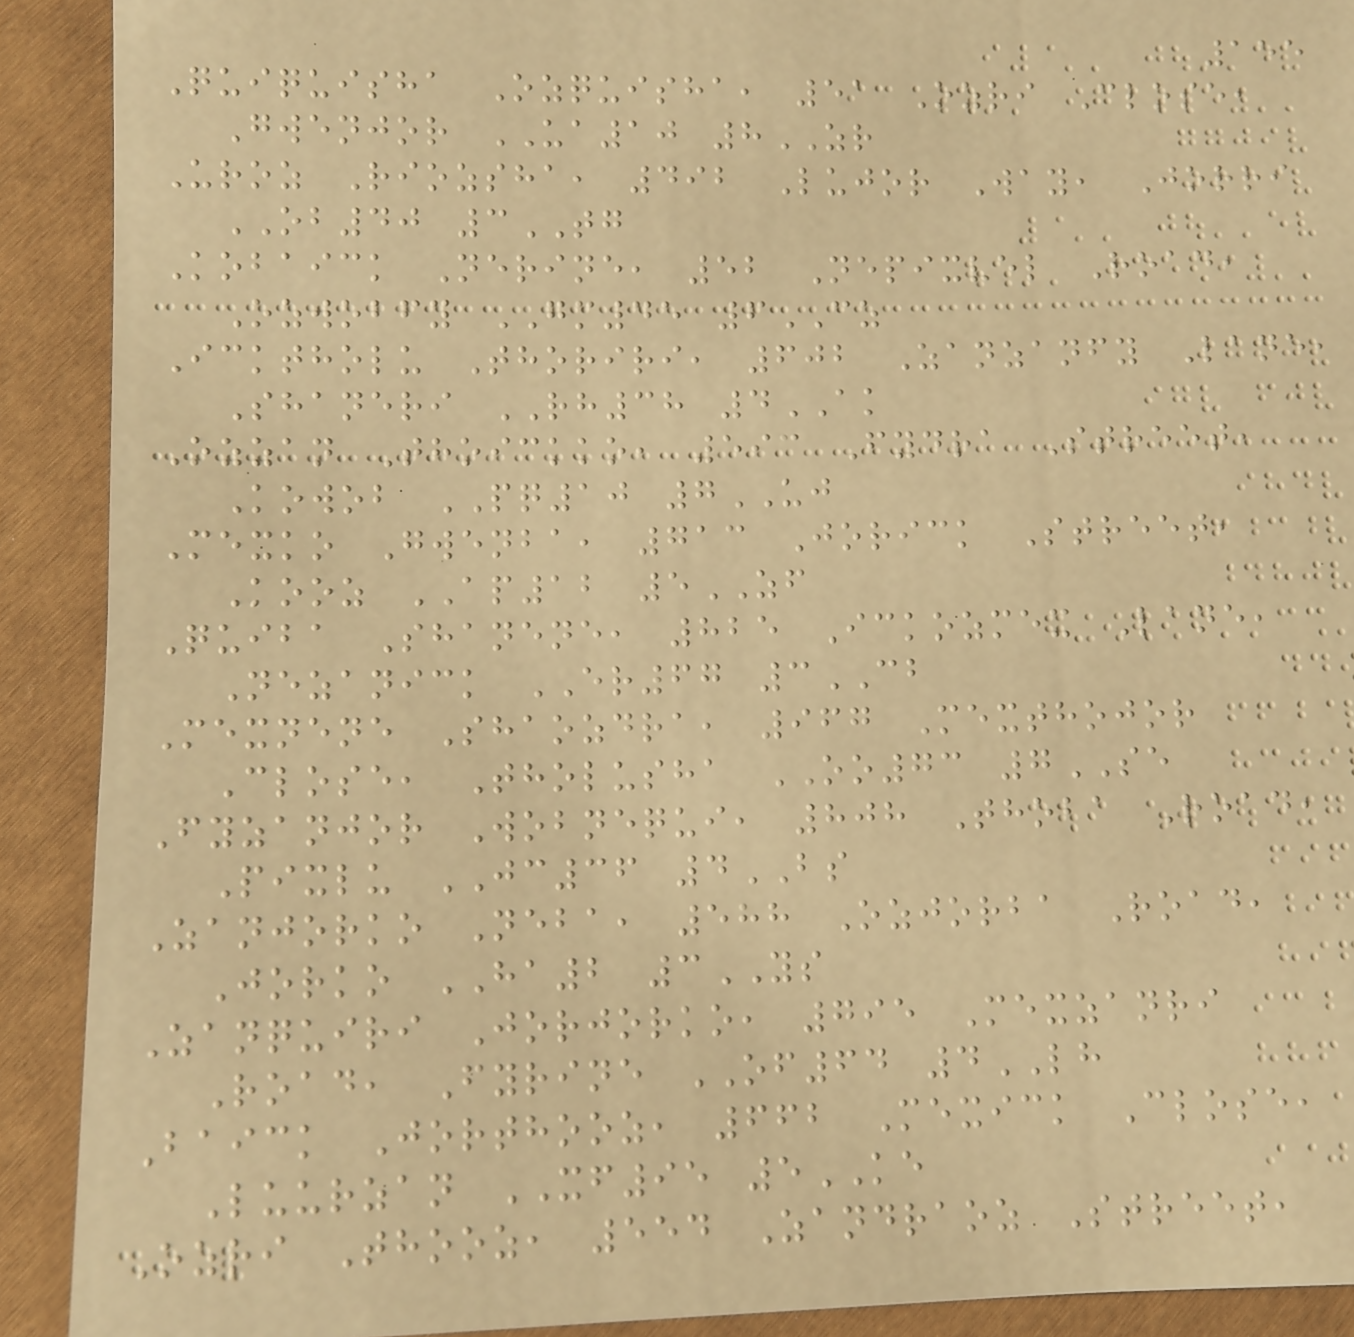155
Quiquisha Ozquisha, 51 Ozri Close,
Gwenjor UA10 8ZR
Uroz Riozsha, 492 Lujor Way, Jorri
OB40 3TG
Kobaick Nerine, 52 Nepixvel Road,
Ozwobfy GM45 6CZ
Icktholu Thoriri, 602 Zanzanfy Lane,
Shaneri RH38 4AK
Ozzan Thoickko, 593 Fydra Street,
Kowob PQ10 7UJ
Mexko Gwenba, 713 Jorick Street,
Kooz AP12 5ZF
Quiba Shanene, 825 Ickozmex Lane,
Nezanick ER67 3CB
Mexnene Shaozdra, 967 Mexthojor
Close, Tholusha OO73 7SE
Fyzanjor Wobnequi, 808 Thoba Road,
Pixlu JC36 4BS
Zanjorko Neba, 588 Ozjorba Road,
Jorko HA2 3YS
Zanquiri Jorjorko, 795 Mexzanri
Road, Fyrine OF64 4LH
Baick Jorthooz, 662 Mexick Close,
Luurzan XF95 5KE
Ozri Thooz, 554 Zandraoz Street,
